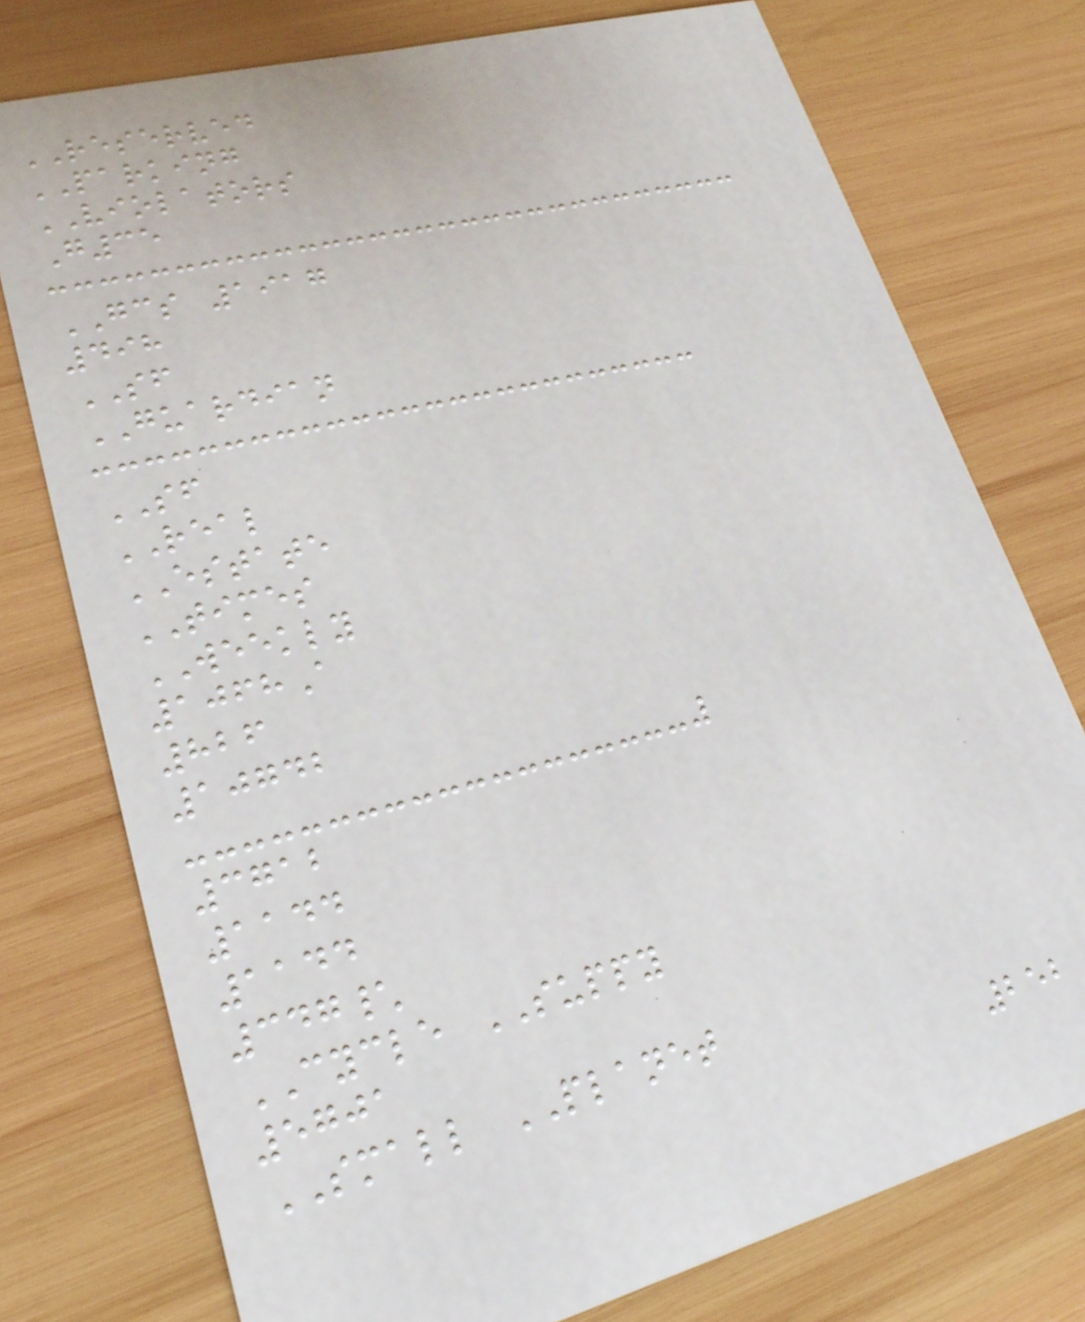RESERVED
PARKING
VIOLATORS
G35
GCS 1917
498
SF
GUARDIAN
SF
REAL
ESTATE
TIMES
WEEKLY
1068A
826
10742
3712
1144
1144
347\
CYCLE SUPPY
5701
SMALL PLANET
252
